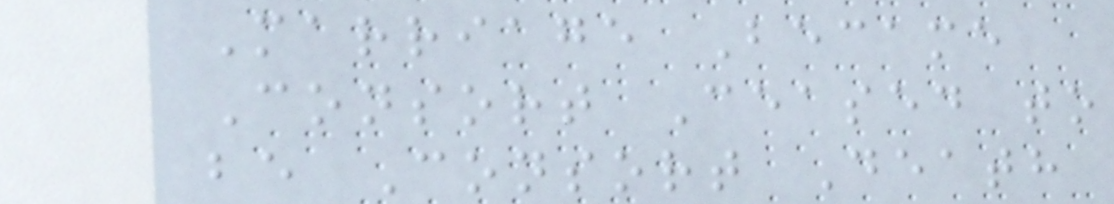Marriage Became
Consort Ceased to
be Consort Death
